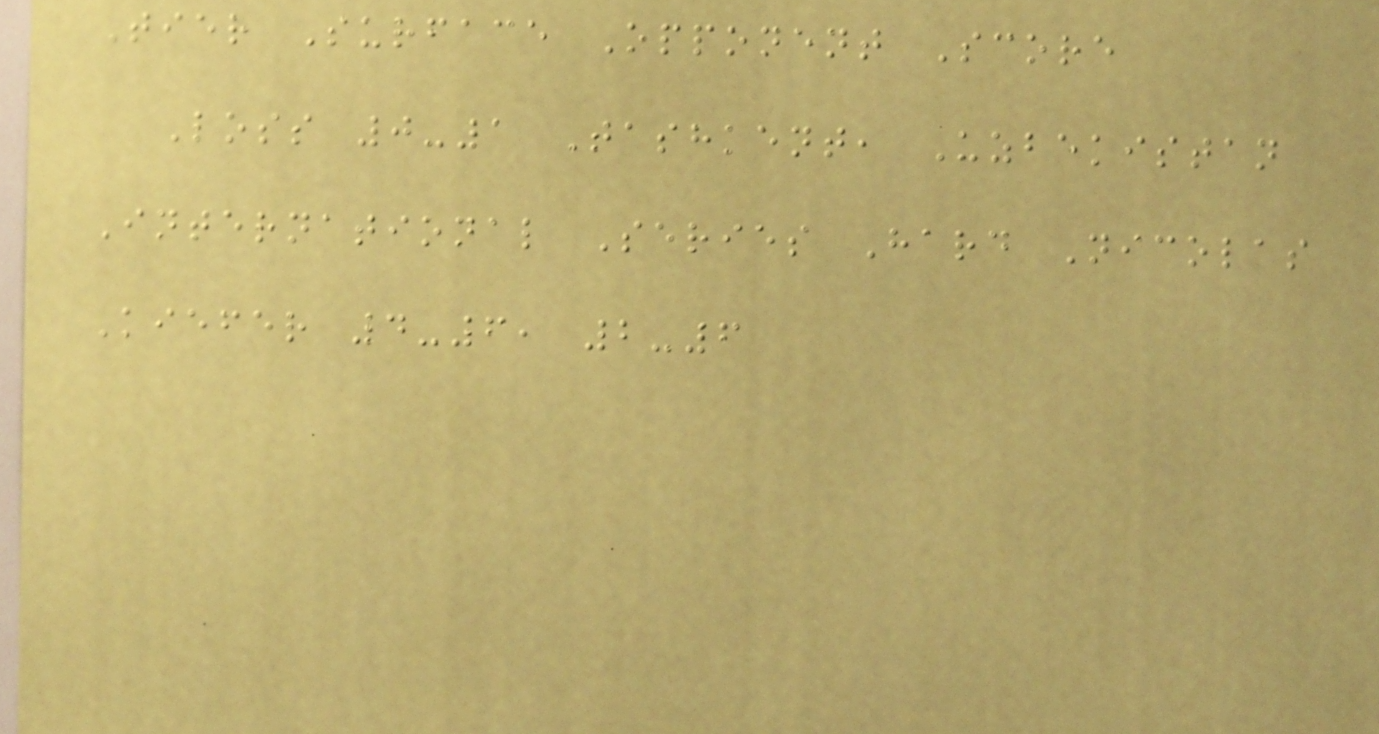Tier Surface Opponent Score
Loss 0-1 Tashkent, Uzbekistan
International Series Hard Nicolas
Kiefer 4-6, 2-6
